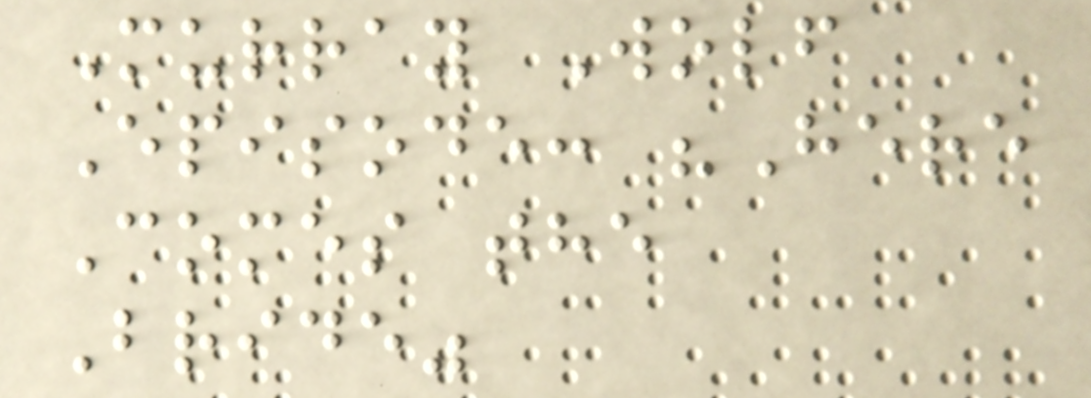Murray Wolf
Episode: "Here
Comes the
Bride"
